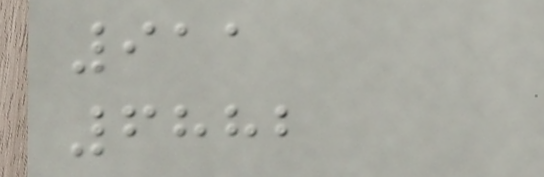911
6882
